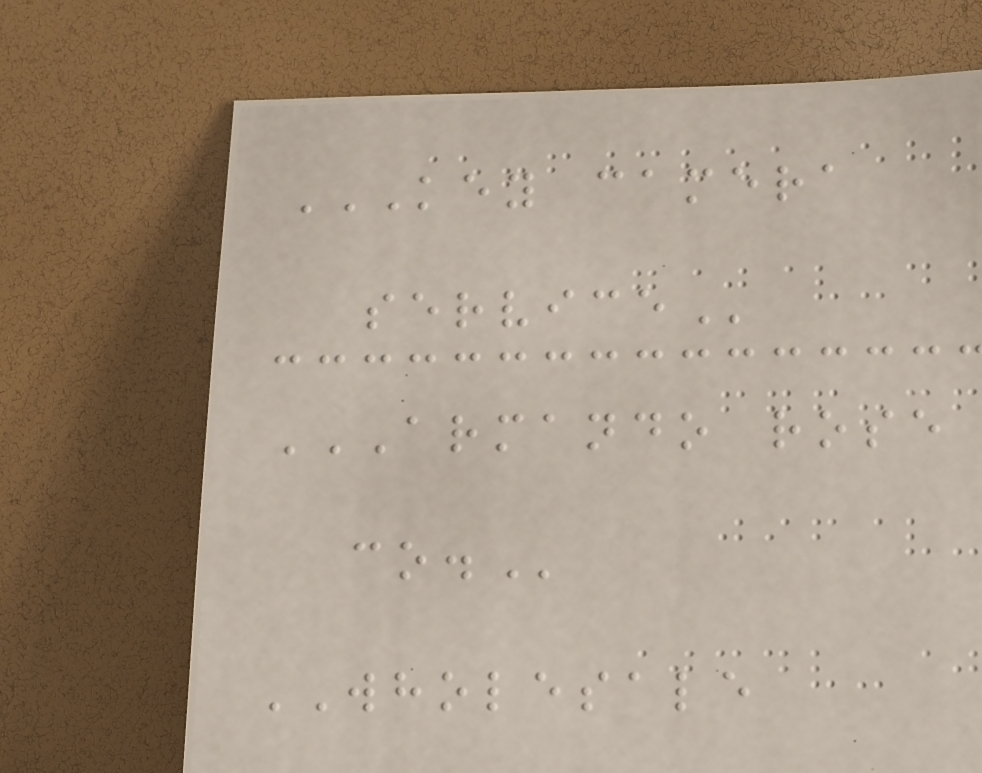KEY CAMERA
SERVICE
ARMANDO ROSE
CO.
WHOLESALE
